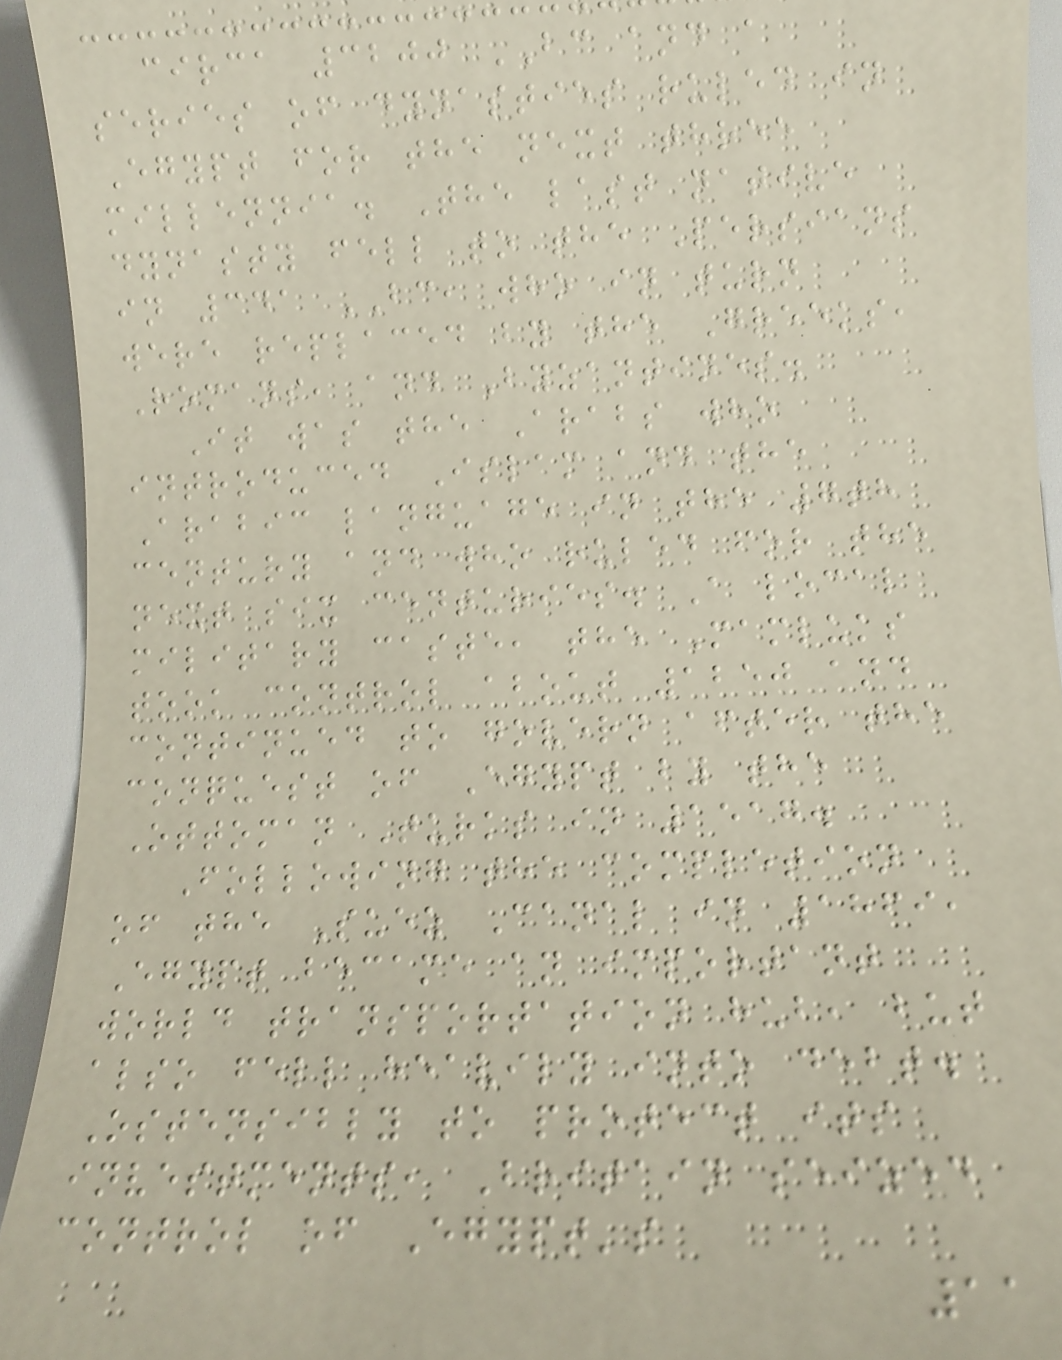circa 3200 BC and a
series of dynasties ruled in
Egypt for the next three
millennia. The last native
dynasty fell to the Persians
in 341 BC, who in turn
were replaced by the Greeks,
Romans, and Byzantines.
It was the Arabs who
introduced Islam and the
Arabic language in the 7th
century and who ruled for the
next six centuries. A local
military caste, the Mamluks
took control about 1250 and
continued to govern after the
conquest of Egypt by the
Ottoman Turks in 1517.
Following the completion
of the Suez Canal in 1869,
Egypt became an important
world transportation hub, but
also fell heavily into debt.
Ostensibly to protect its
investments, Britain seized
control of Egypt's
11
